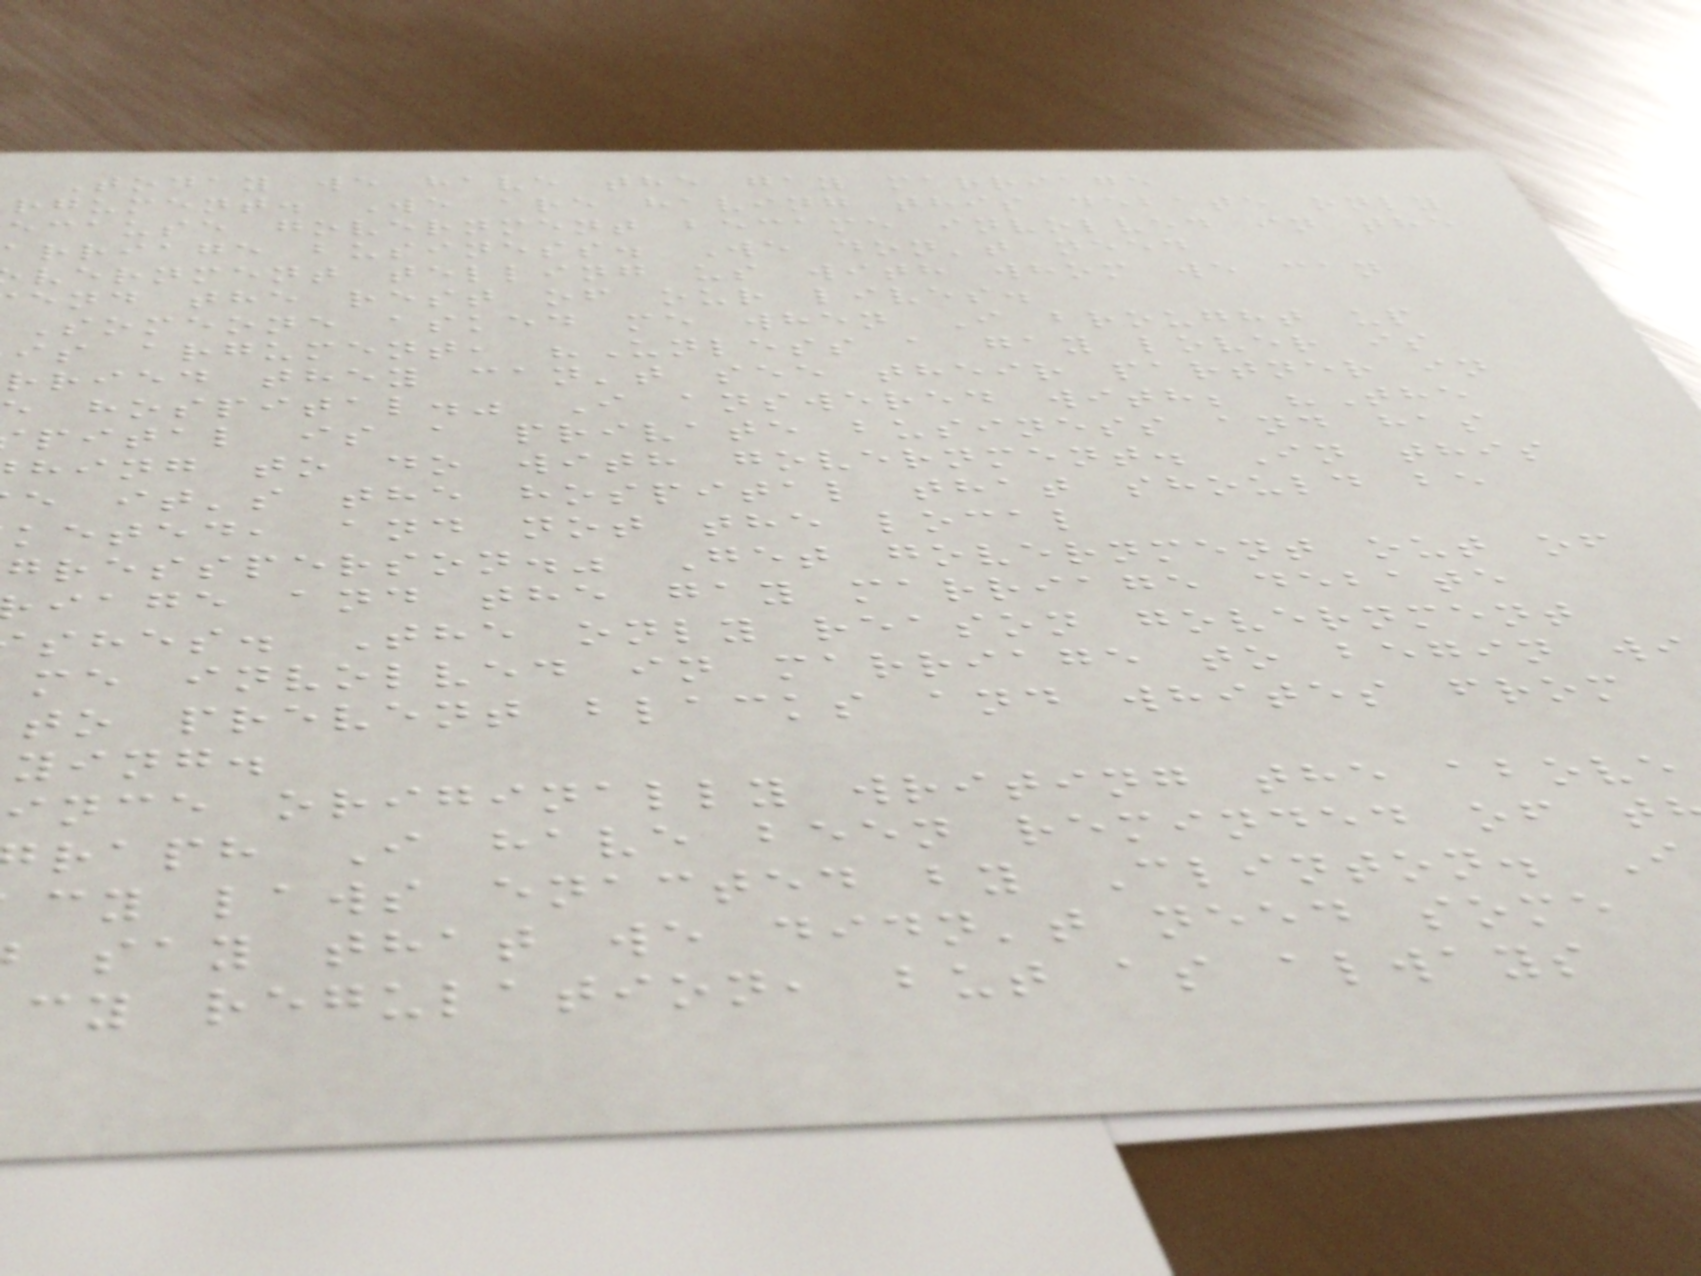Today we have the gay marriage
rgument. We are having this debate only
ecause government became involved in the
rriage business. We don't need
vernment telling us with whom we can
end the rest of our lives.
Someone asked me when I brought up
is argument, "Unless a gay lover is
rried they can't see their partner in
hospital." I answered with; "The
pital is a private business and has
hing to do with government. In this
e it's the hospital that should be
keted, and not the local
gressperson." Get government out of
iage and the gay marriage debate
shes. The only reason government
me involved in marriage to begin wi
to prevent blacks and whites from
ying.
ince originally writing the above
raph I have been reminded of t
cy laws enacted by Clinton. I
say that we didn't need some
cy regulation, but as always
